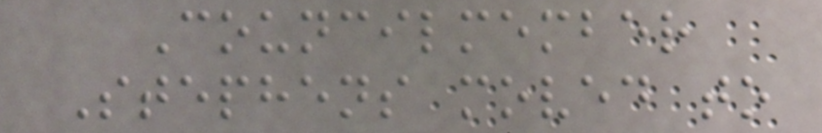Councilmember
Stephens moved to
